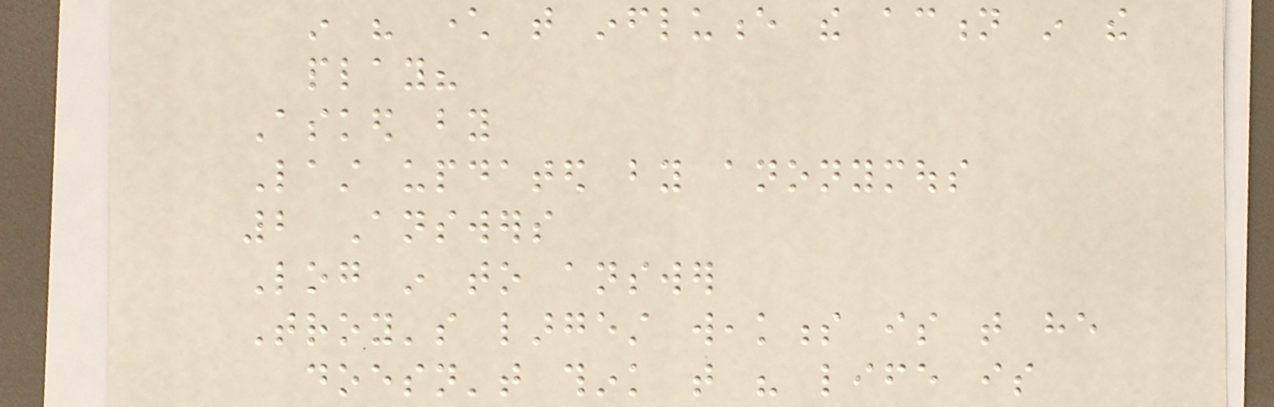in his character that influence the action in the
play?
Asked by
Last updated by anonymous
2 Answers
Log in to answer
Troy's largest weakness is that he
doesn't think that his life is
